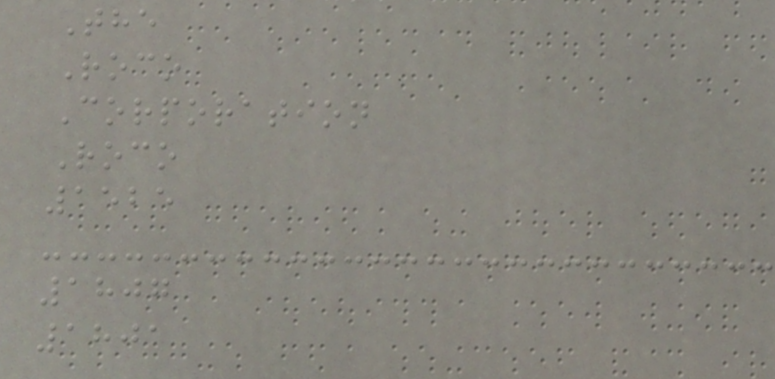The
Roco
Corporation
Roco
1525
1807
1801
